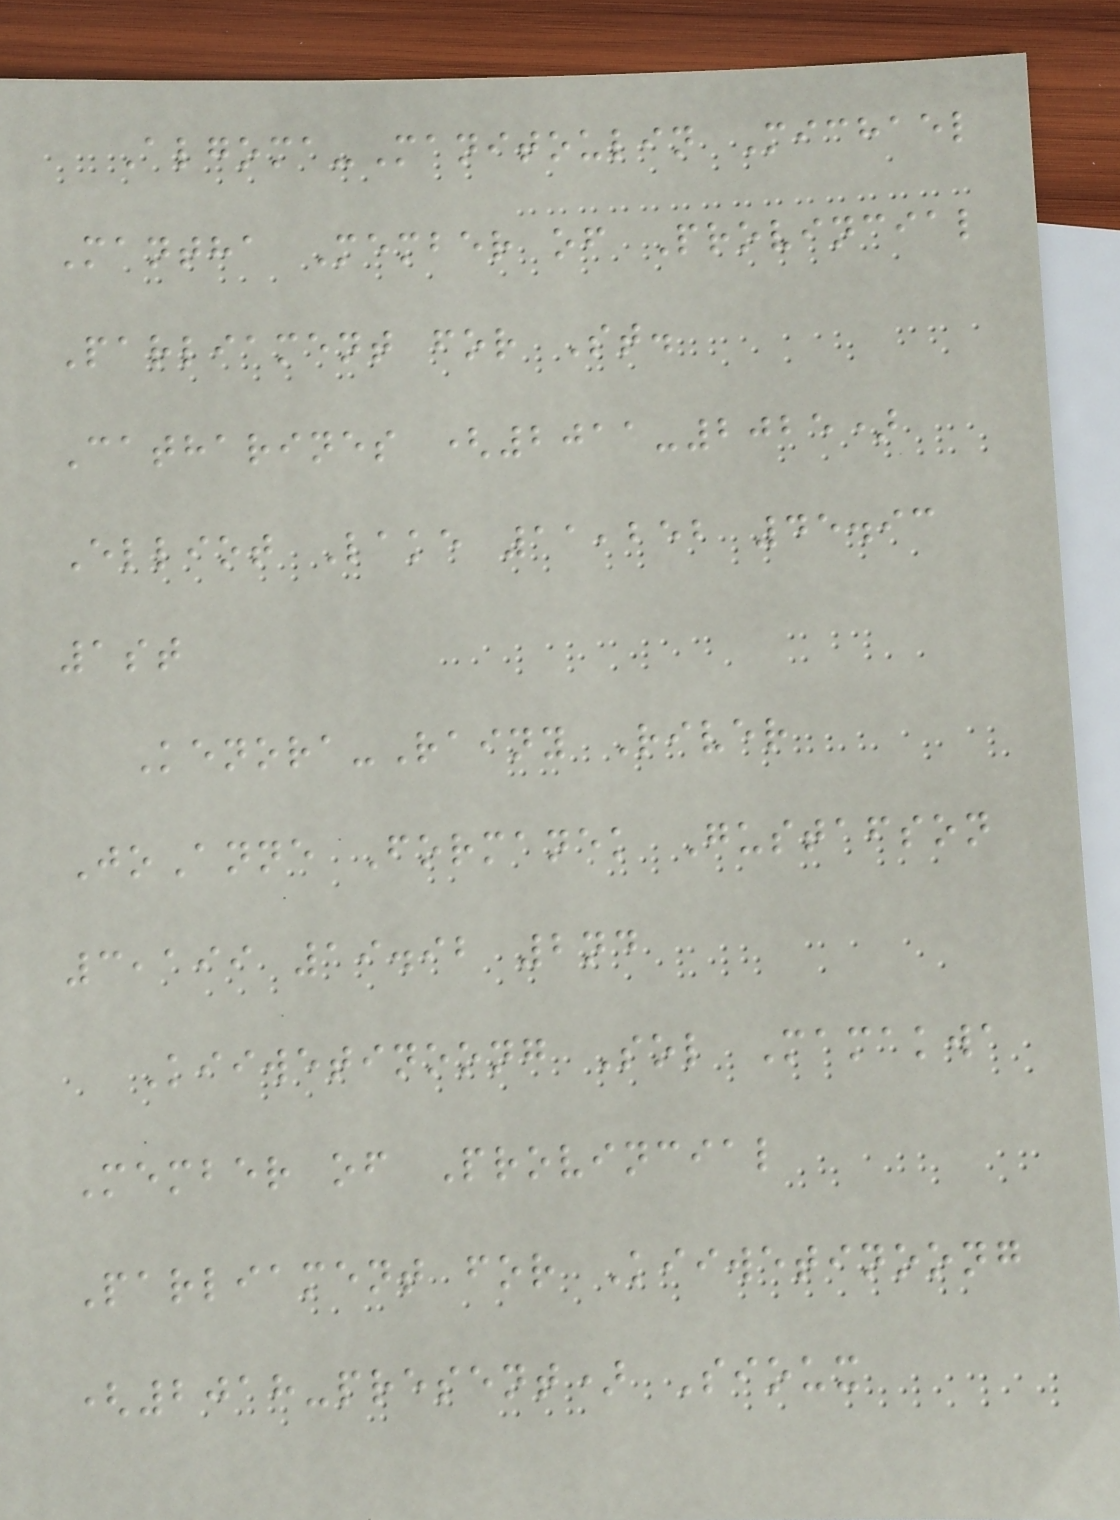Algoma-Manitoulin Michael
Mantha Member of Provincial
Parliament for St.
Catharines (2011-2025)
Elliot Lake 11,252 45.93
1st
Kenora-Rainy River
JoAnne Formanek Gustafson
3,199 19.92 2nd
Kiiwetinoong Sol Mamakwa
Member of Provincial
Parliament for Kiiwetinoong
(2018-present) Sioux
